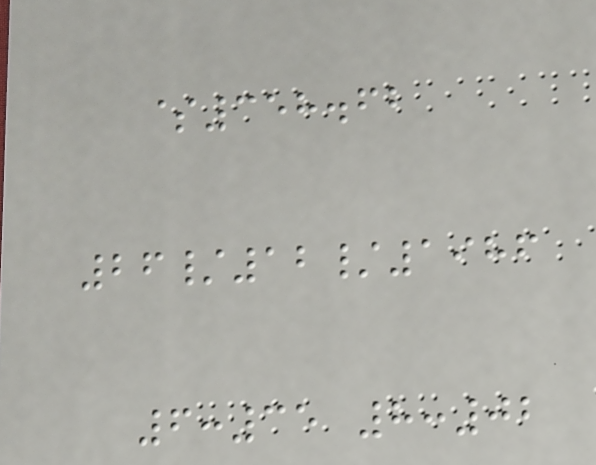$358.62
26/12/1986
6:35 8:02
